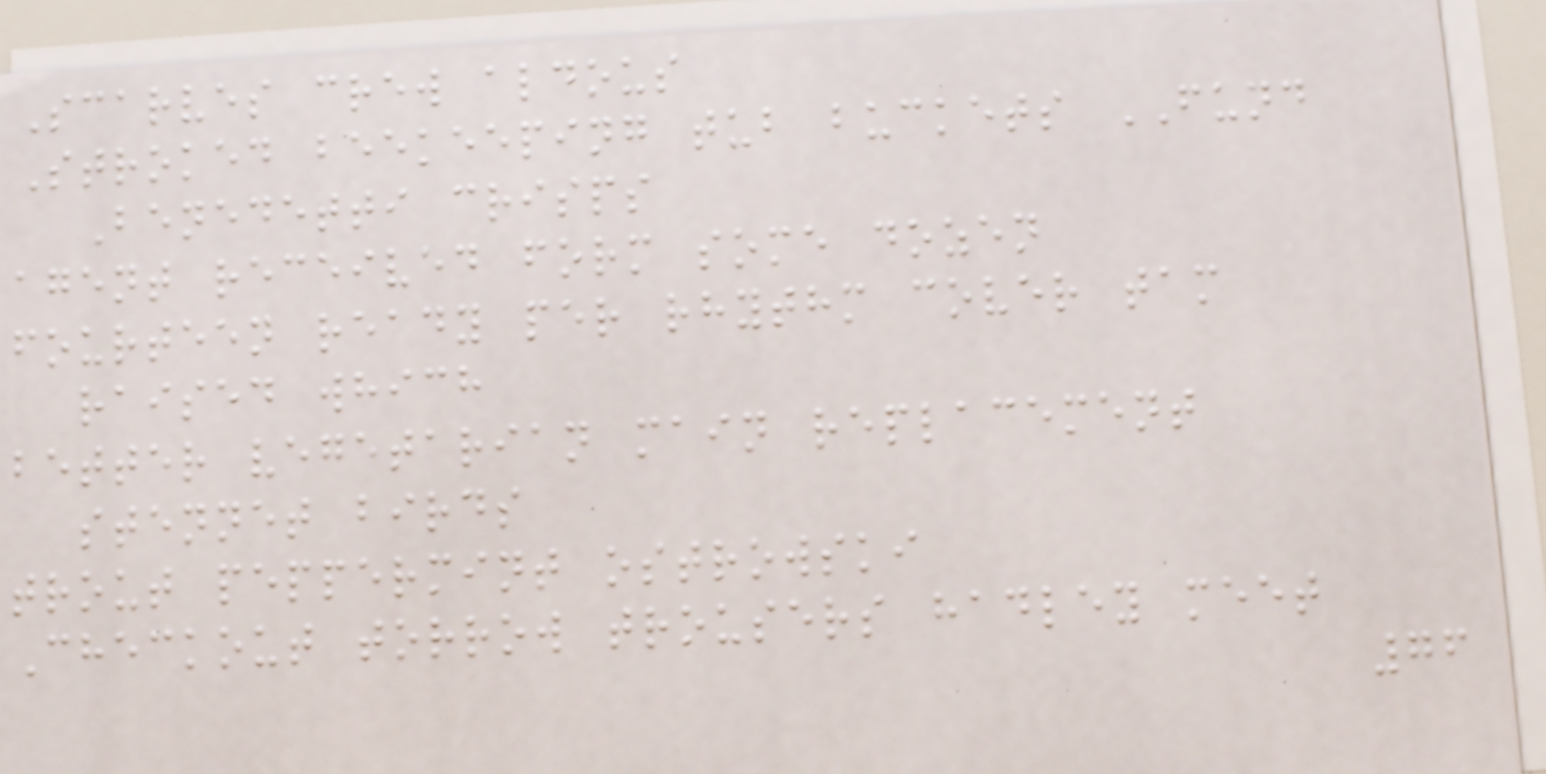Scarves crew aldous
Stroked beekeeping tub buckets FUND
Benedetti crisps
agent received form some dozen
fourteen ready per rhythm cover tam
raised which
better vegetarian main replacement
stennet birds
trout peppermint ostrowski
Checkout torrow trousers hadley meet
76
